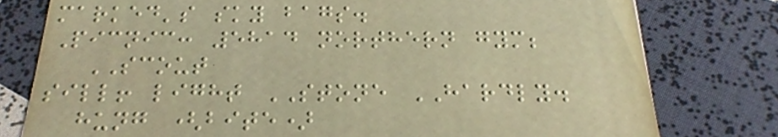marked's sky bags.
Picnic: 5814 northern gym;
SCOUT
sill! light STONE HARDLY.
hung (bite)
